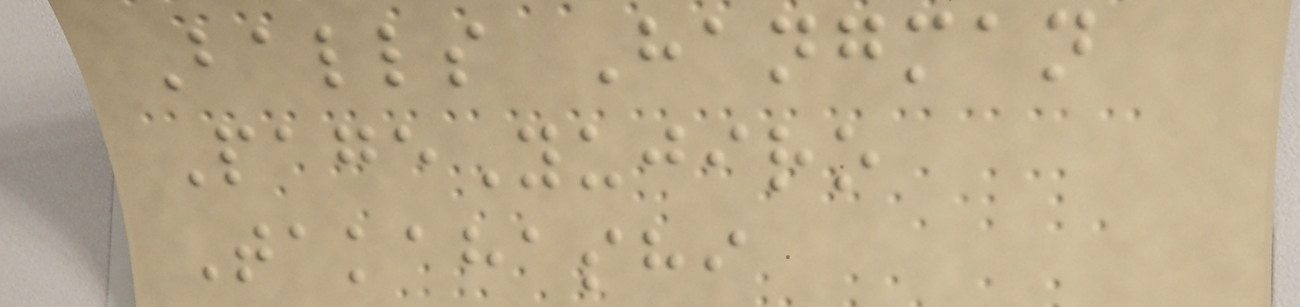Balls Hangman
PageYujiro
Takahashi
